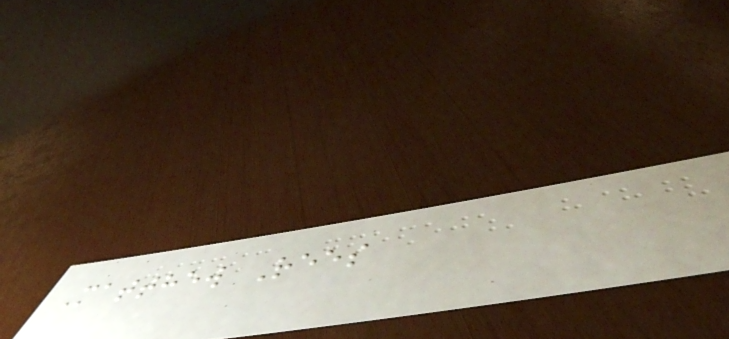Matthew Rees
